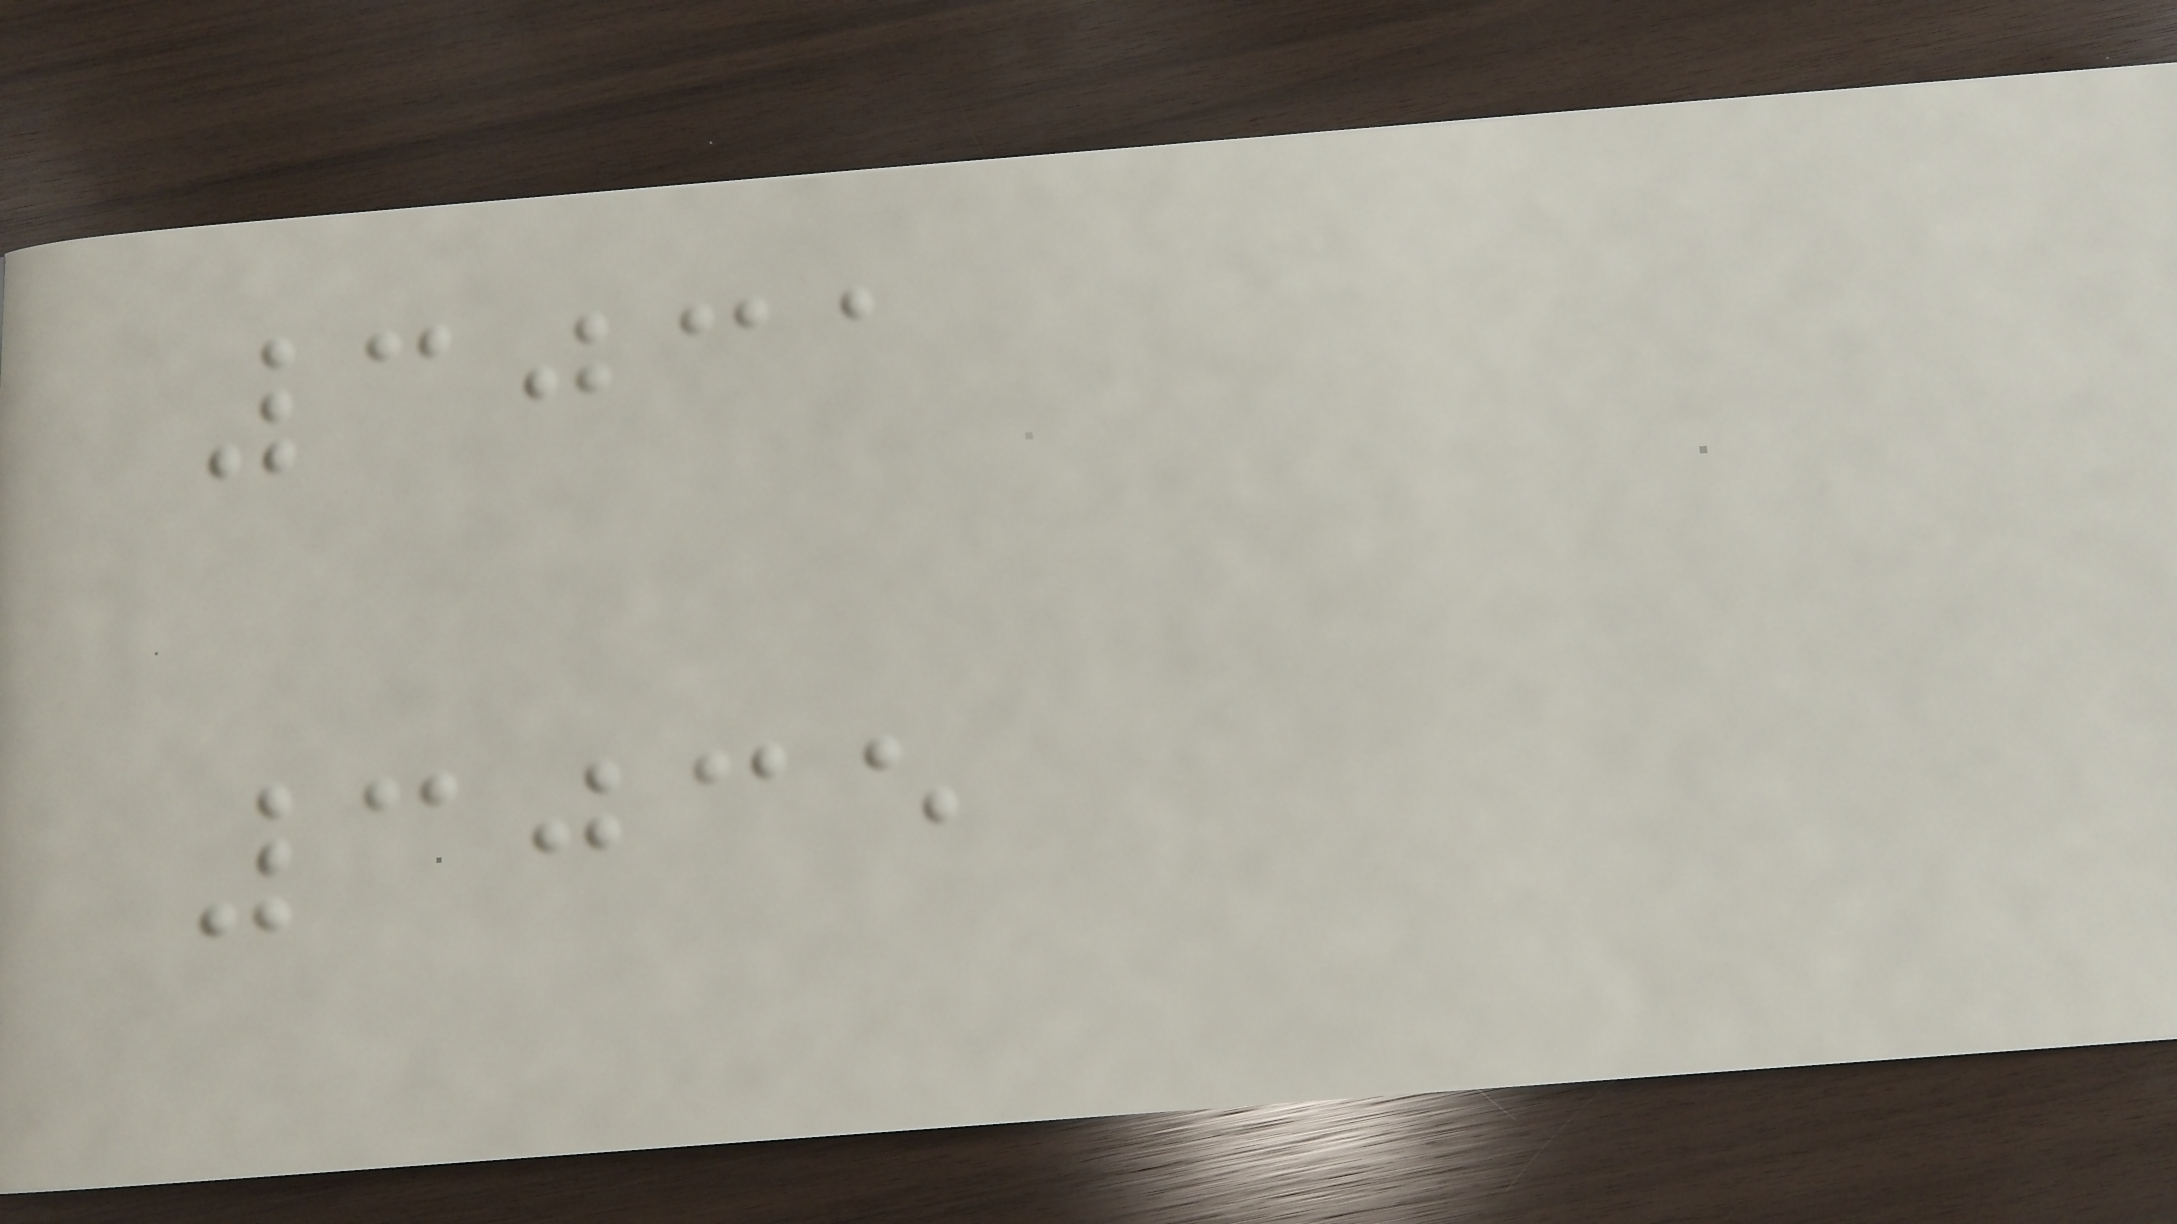3031
3035
